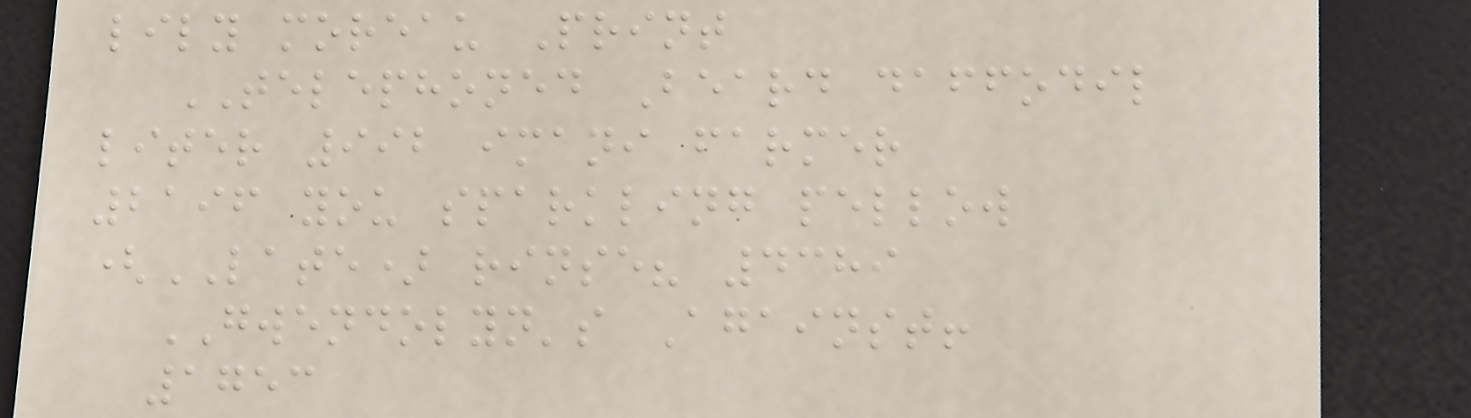lily moreau Print
TELEPHONED Beard daffodil
liter 992 imani farmer
2196 you sparkling pellow
(LATE) rinse? 4389
GWENDOLYN's Against!
1753
